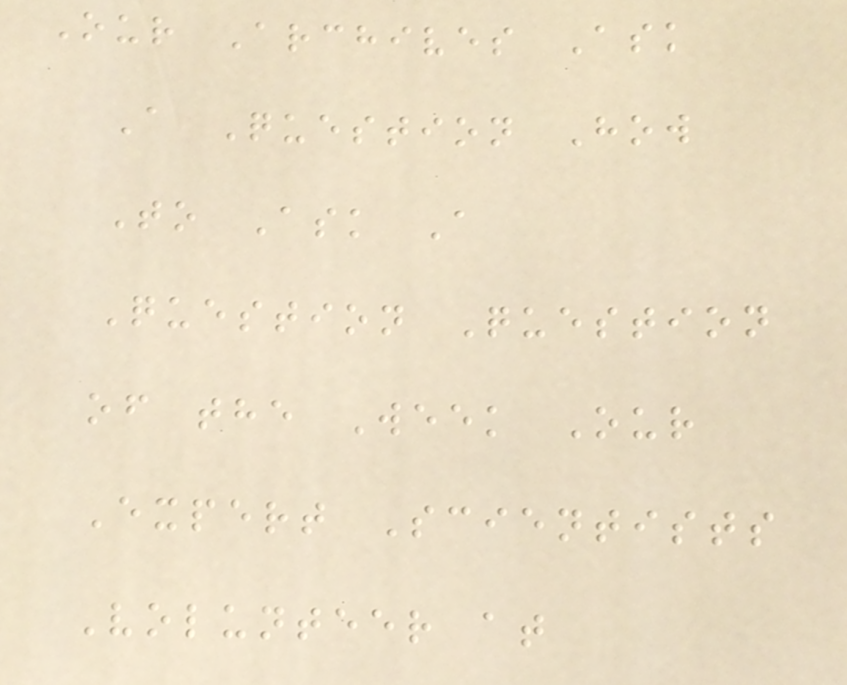Our Archives Ask
A Question How
To Ask A
Question Question
of the Week Our
Expert Scientists
Volunteer at
